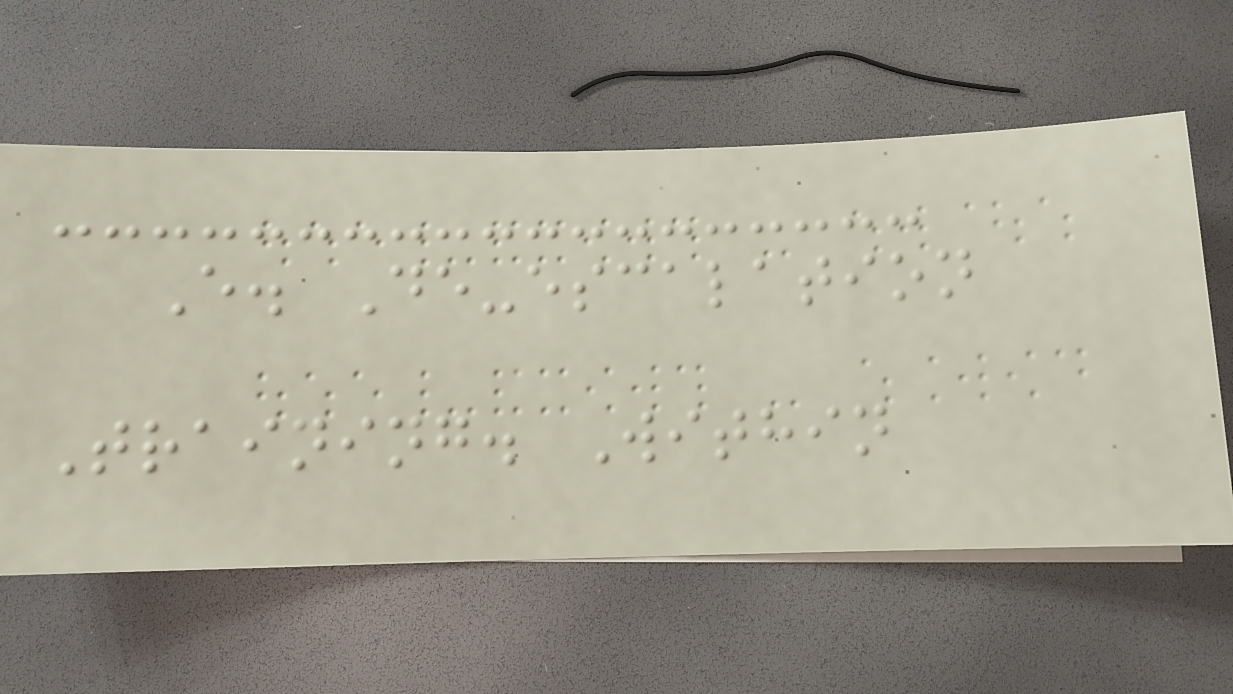E. De-escalation
Training. Within
